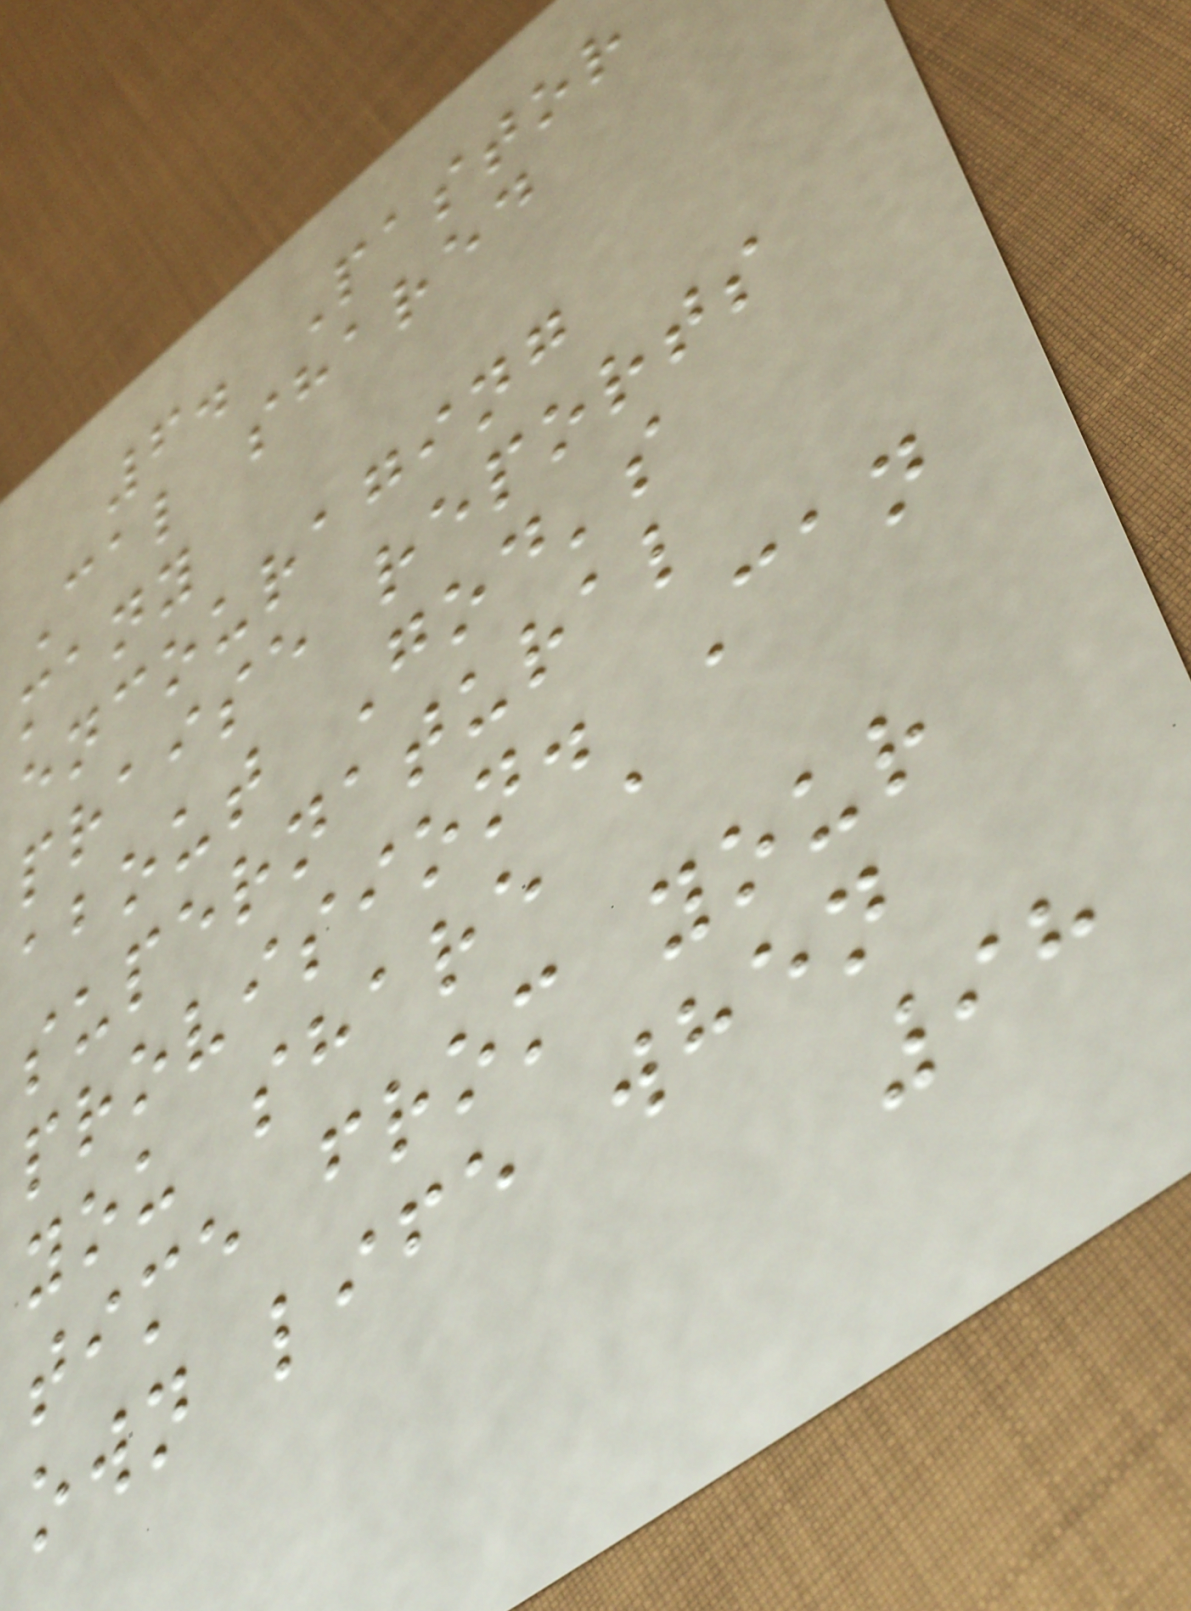6. Pastor
Cal shared
many
encouraging
praise reports
about God's
supernatural
provision. Can
you share a
time from your
own life when
98
